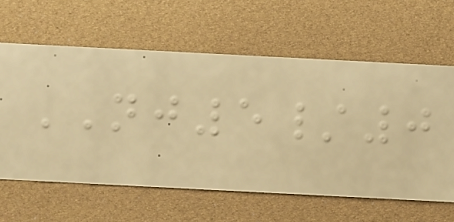NJ5/0
